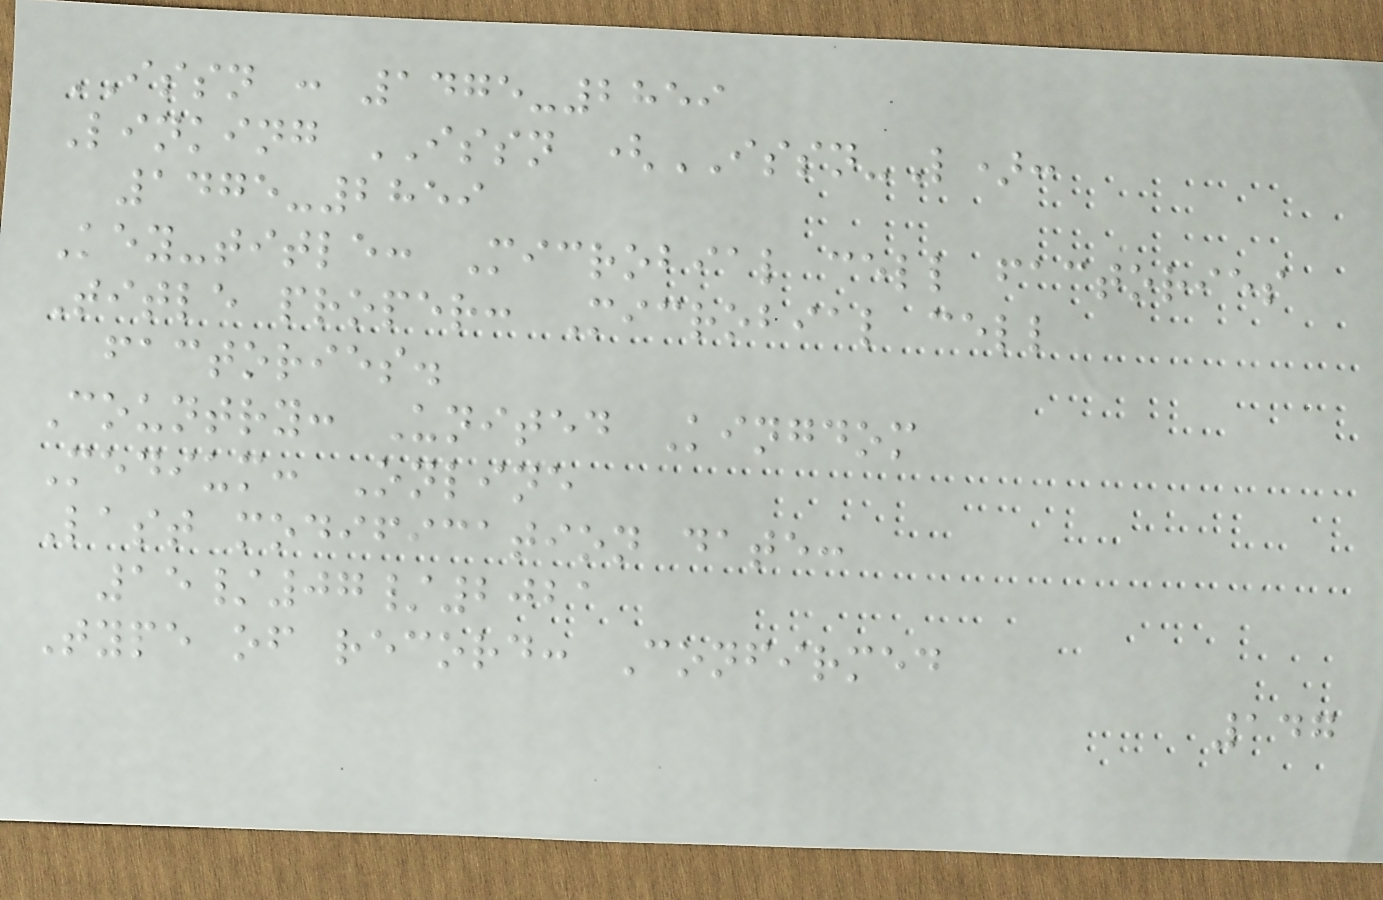ISSN : 1475-2859
Linking ISSN (ISSN-L):
1475-2859
Key-title: Microbial cell factories
Title proper: Microbial cell
factories.
Country: United Kingdom
Medium: Online
Last modification date:
15/07/2021
Type of record: Confirmed
147
